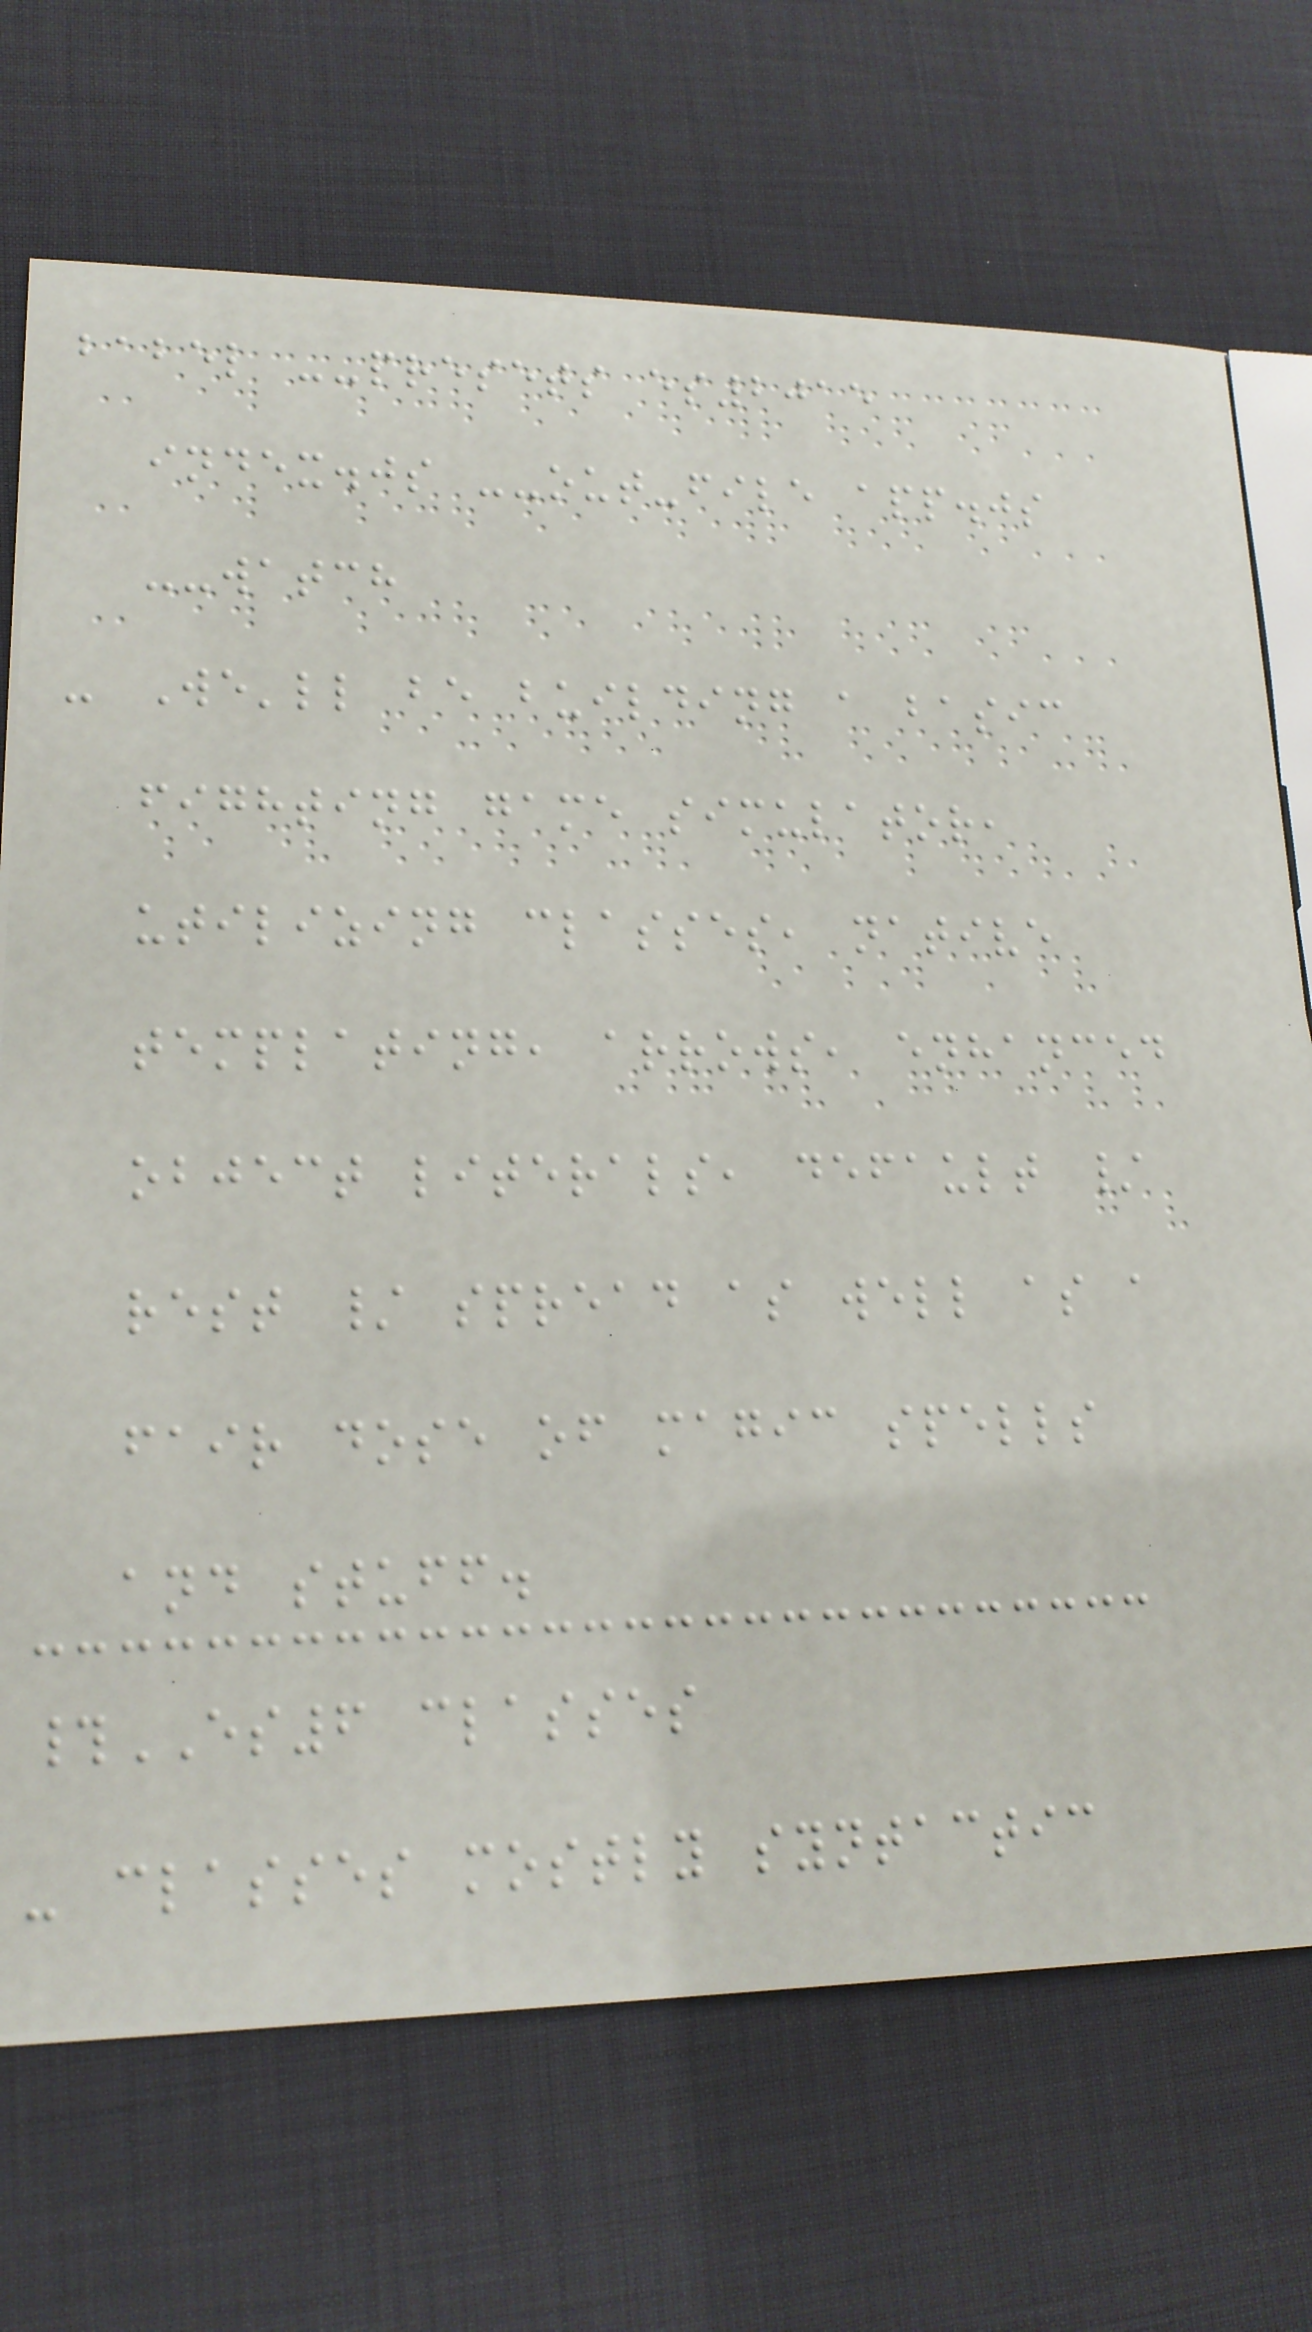babel --presets es2015
index.js --out-file app.js
--watch
- We'll be building a basic
fighting game simulator,
utilizing classes, native
templating, arrows, enhanced
object literals, default /
rest / spread as well as a
fair dose of magic spells
and stuff.
#ES6 classes
- classes mostly syntactic
